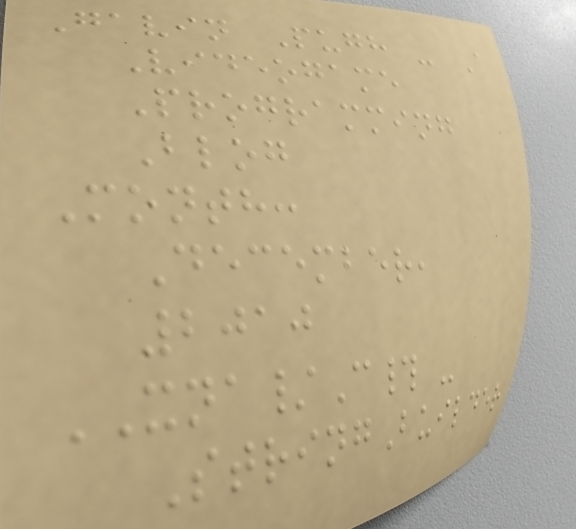Gavin Pugh - A
Videogame
Programming
Blog
Month:
December,
2010
XNA/C# -
StringBuilder
